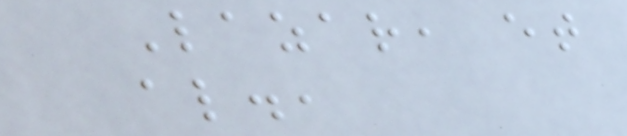Lazar, et
al.,
